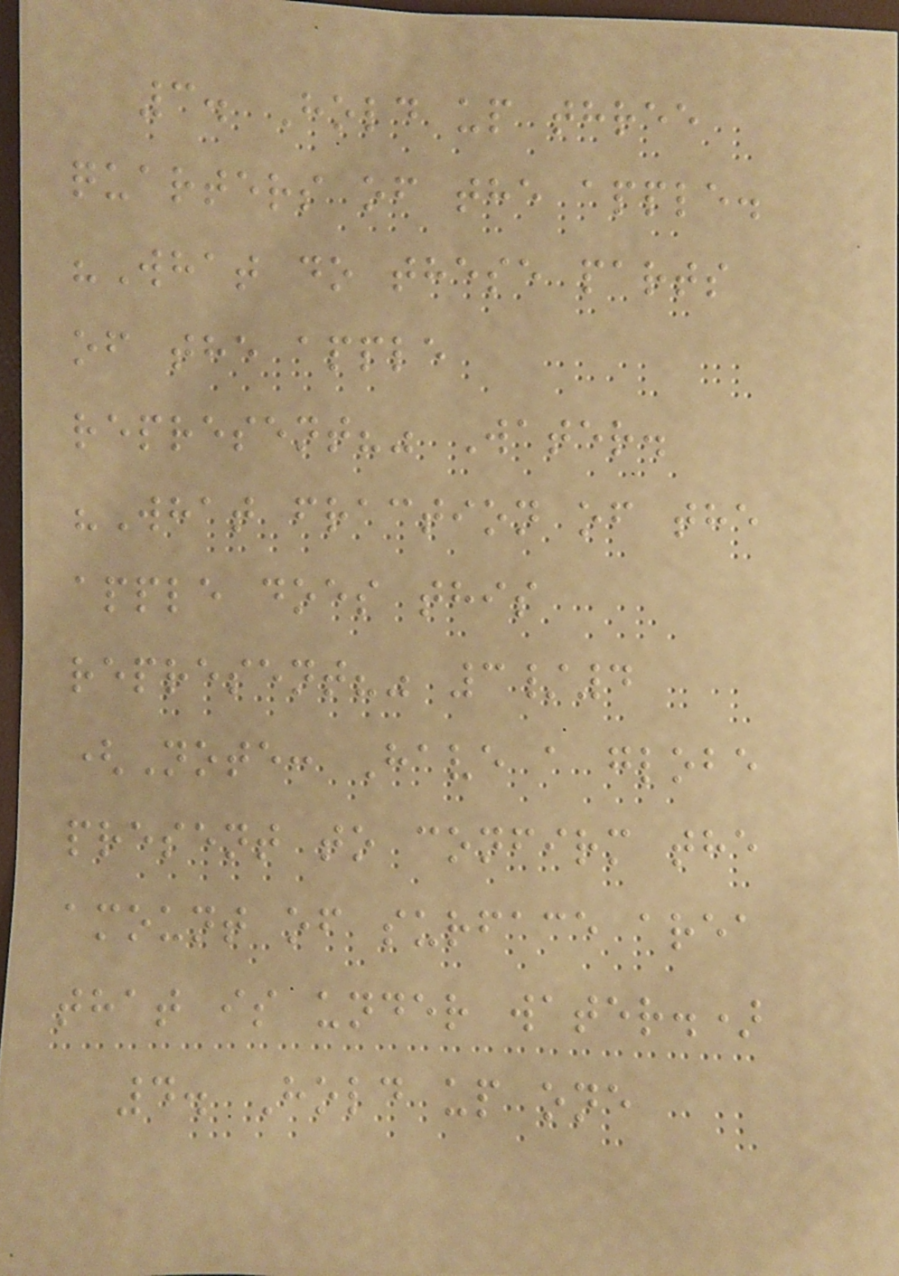3. Hold up three
quarters of the apple.
"What do these parts
of the apple
represent?" Water.
"What fraction of the
apple does this
represent?" 3/4
(Note: Have a globe
present to confirm the
amount of surface area
that is under water.)
4. Hold up one
